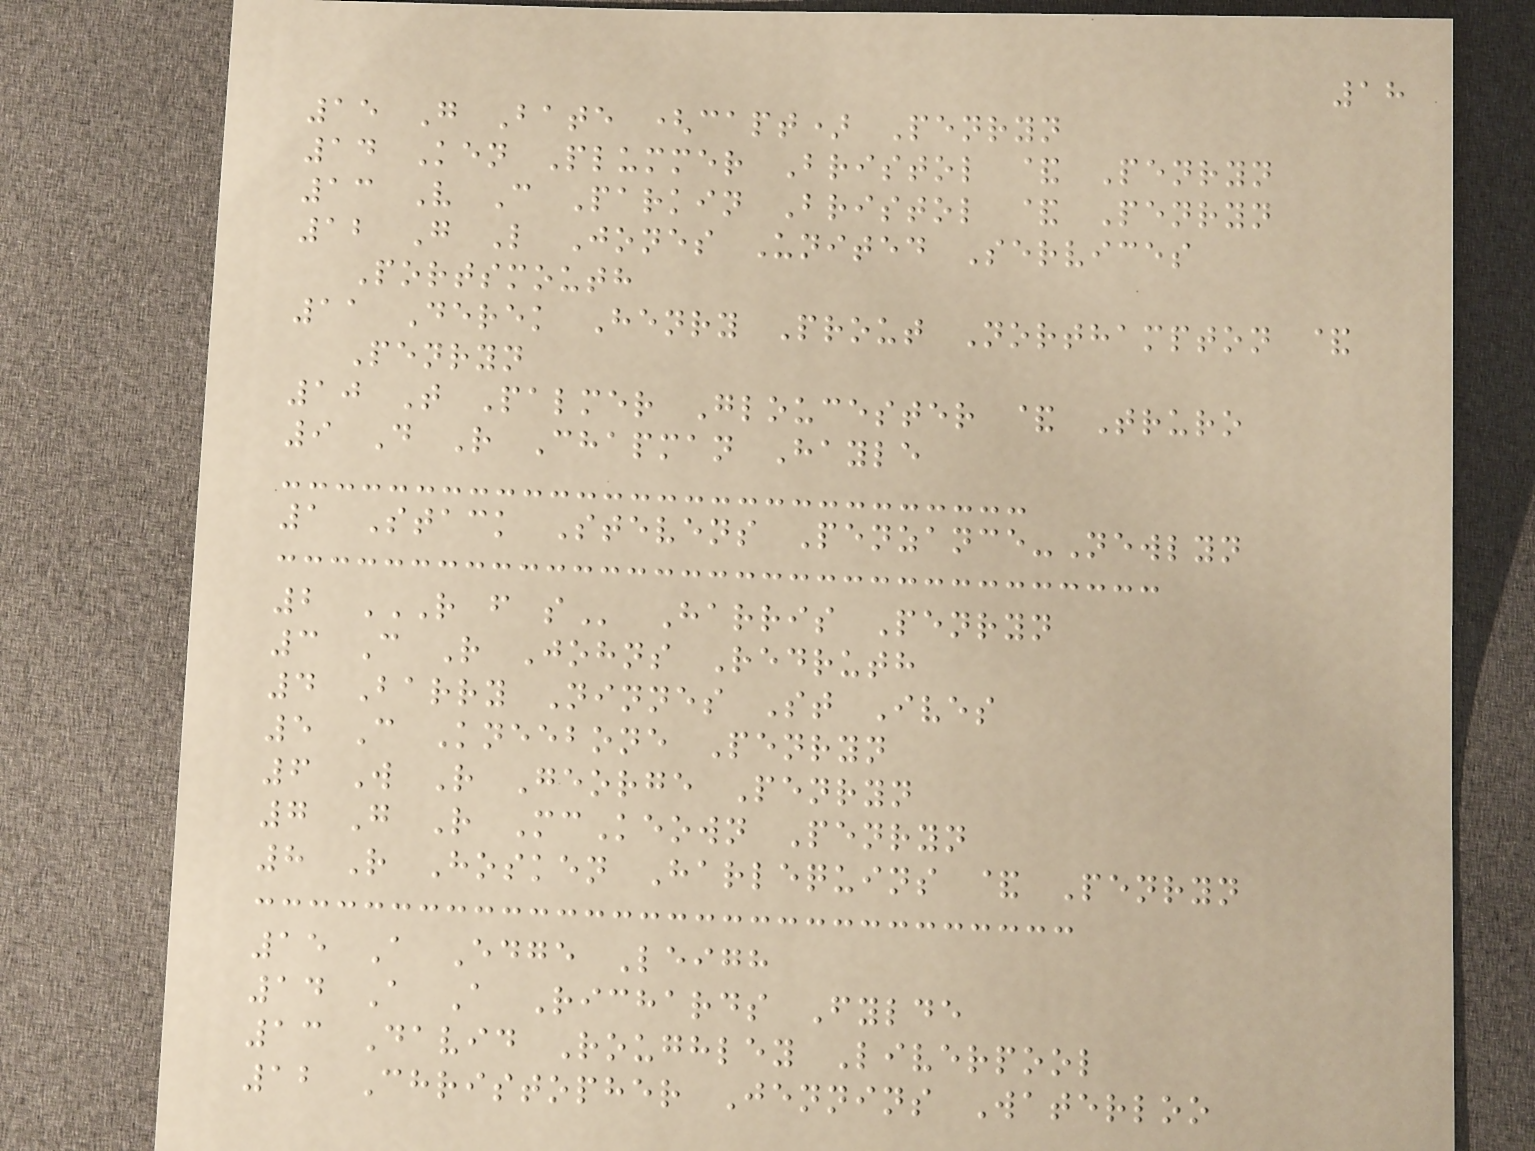18
15 G Bate (capt) Penryn
14 Ken Plummer Bristol & Penryn
13 V C Parkin Bristol & Penryn
12 G L Jones United Services
Portsmouth
11 Derek Henry Prout Northampton &
Penryn
10 T Palmer Gloucester & Truro
9 D R Chapman Hayle
1 Stack Stevens Penzance-Newlyn
2 R F S Harris Penryn
3 C R Johns Redruth
4 Barry Ninnes St Ives
5 C Kneebone Penryn
6 W R George Penryn
7 G R McKeown Penryn
8 R Hosken Harlequins & Penryn
15 A Edge Leigh
14 A A Richards Fylde
13 David Roughley Liverpool
12 Christopher Jennins Waterloo
